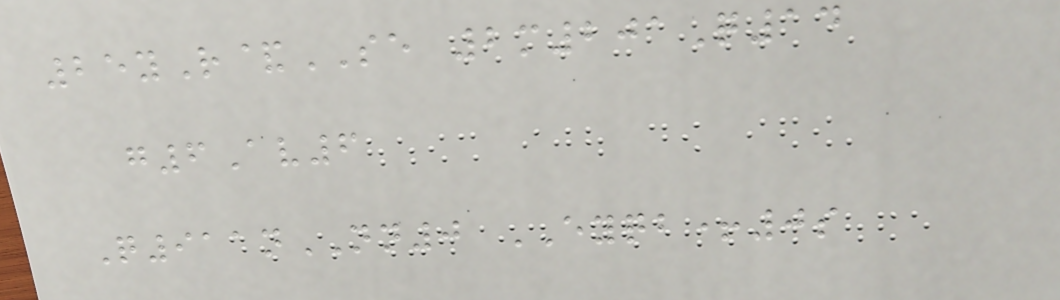25yR&SE 2m201Q14
g6Av6
Q911nNN0 EYQB+0s
